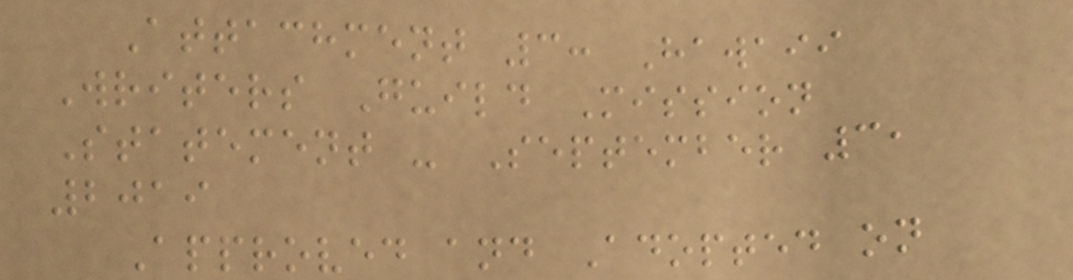Attachment 3: Hawaii
Writers Guild Mission
Statement - September 3,
2019
Approved and Adopted on
